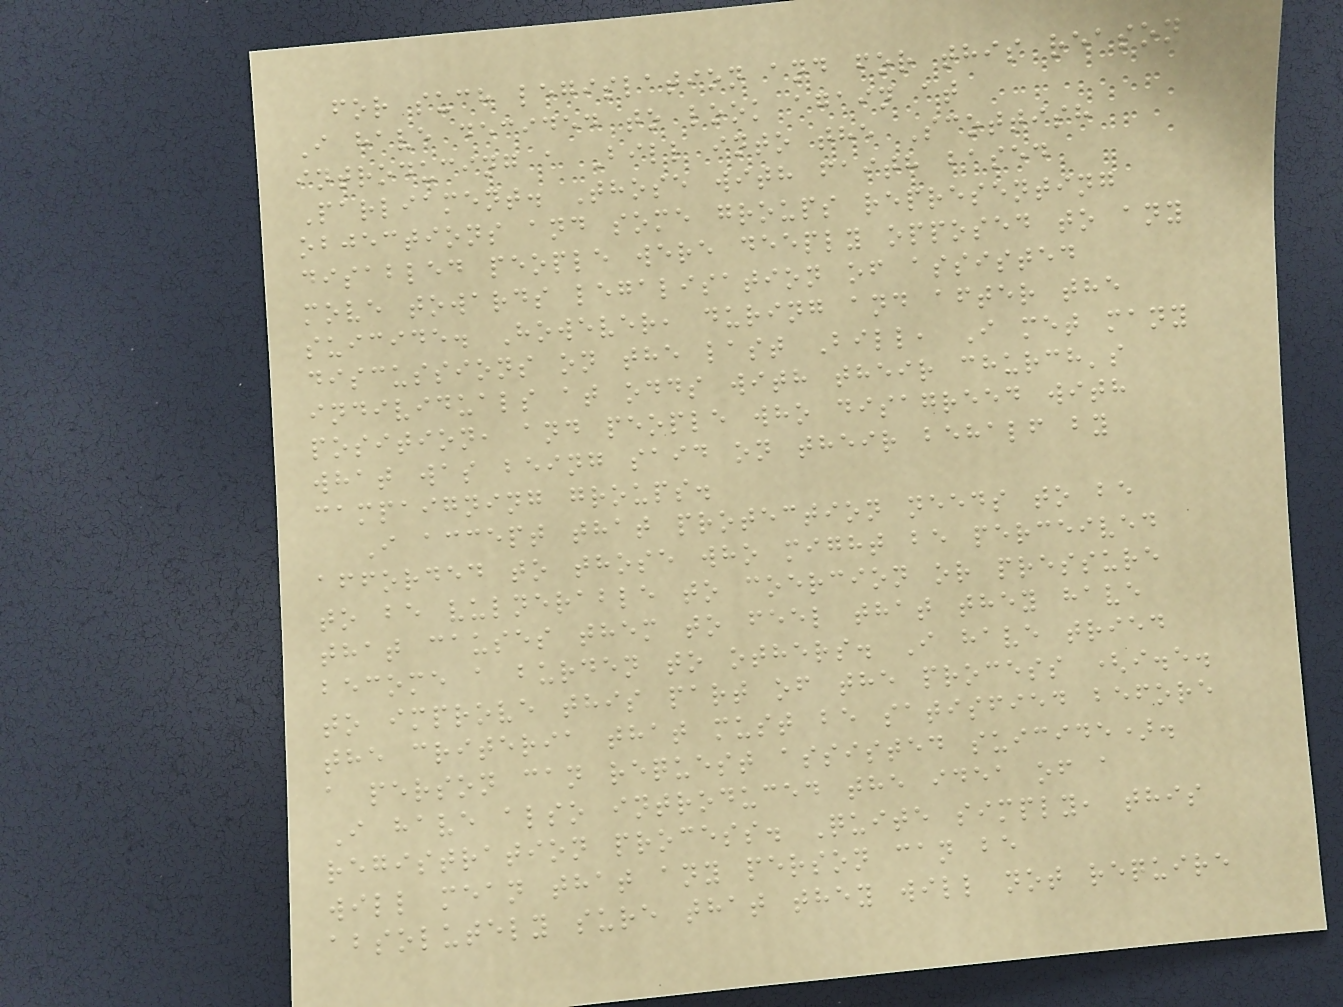for such legislation and for this reason
I have decided to look again at
introducing a Bill into the Scottish
Parliament. Those with faith based
objections and some groups representing
disabled people were deeply opposed to any
move towards legalisation of assisted
suicide. However, during and after the
discussions on the last Bill, I met many
individuals at odds with their church's
position, and people who disagreed with
what was being said on their behalf by
campaigning groups.
I accept that protection needs to be
afforded to those who might be perceived
to be vulnerable to coercion or pressure
that causes them to feel that they have
become a burden to others. I have tried
to improve this part of the process (i.e.
the criteria that must be satisfied before
a person can request assisted suicide).
I have also introduced the idea of a
registration process. Quite simply, this
will mean that any person can be
absolutely sure that they will not require
